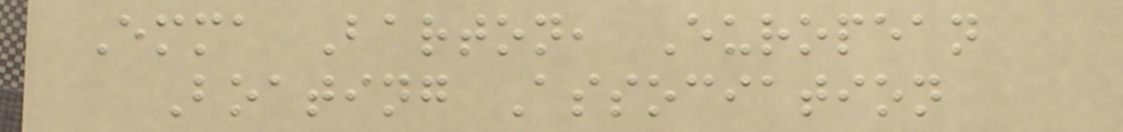Emma Barton, European
Boating Association
